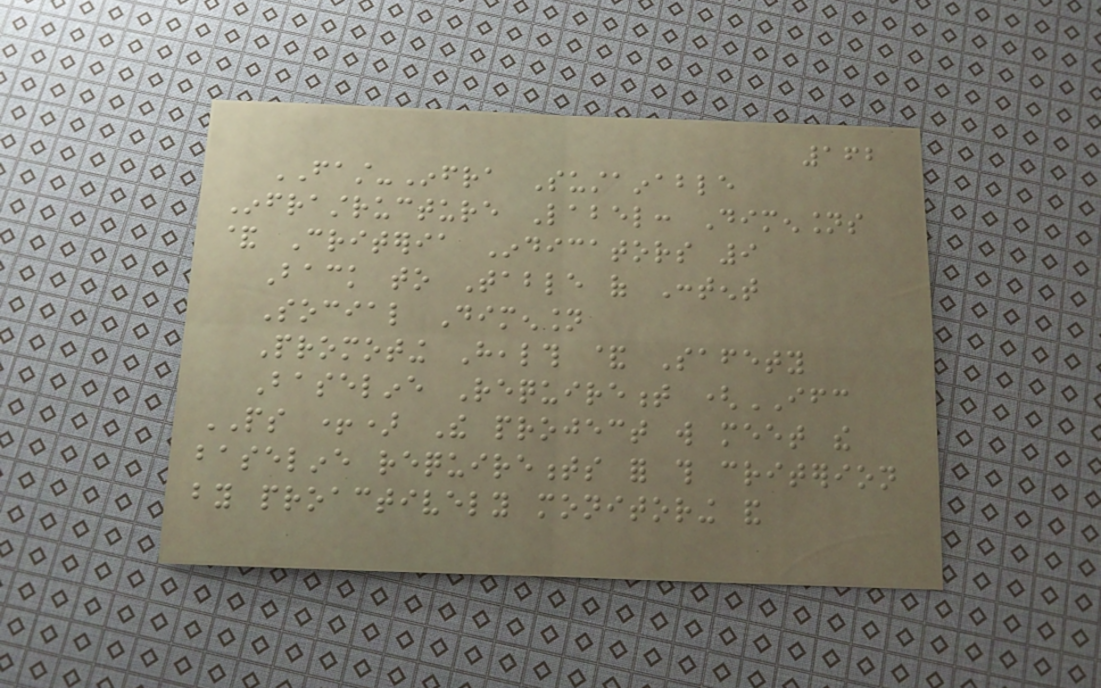162
FAST-Infra Sustainable
Infrastructure Label: Dimensions
& Criteria Indicators 9
Back to Table of Content
Social Dimension
Promoting Health & Safety
Baseline Requirement (IFC
PS +) The project will meet the
baseline requirements for this criterion
by proactively monitoring and
